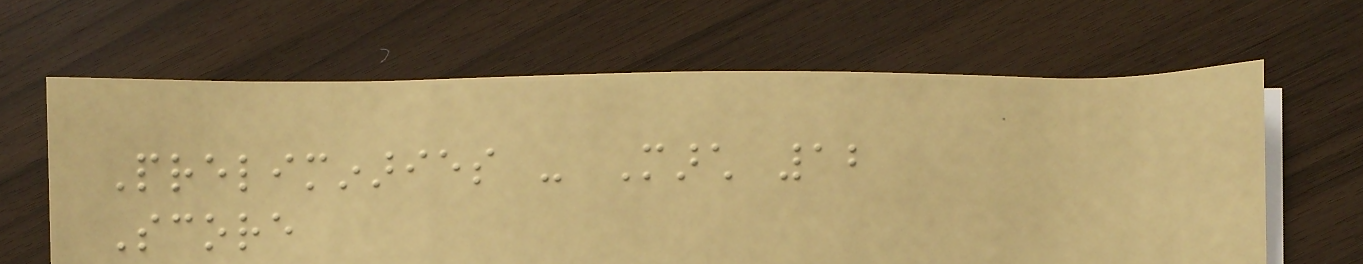Preliminaries - March 12
Score
